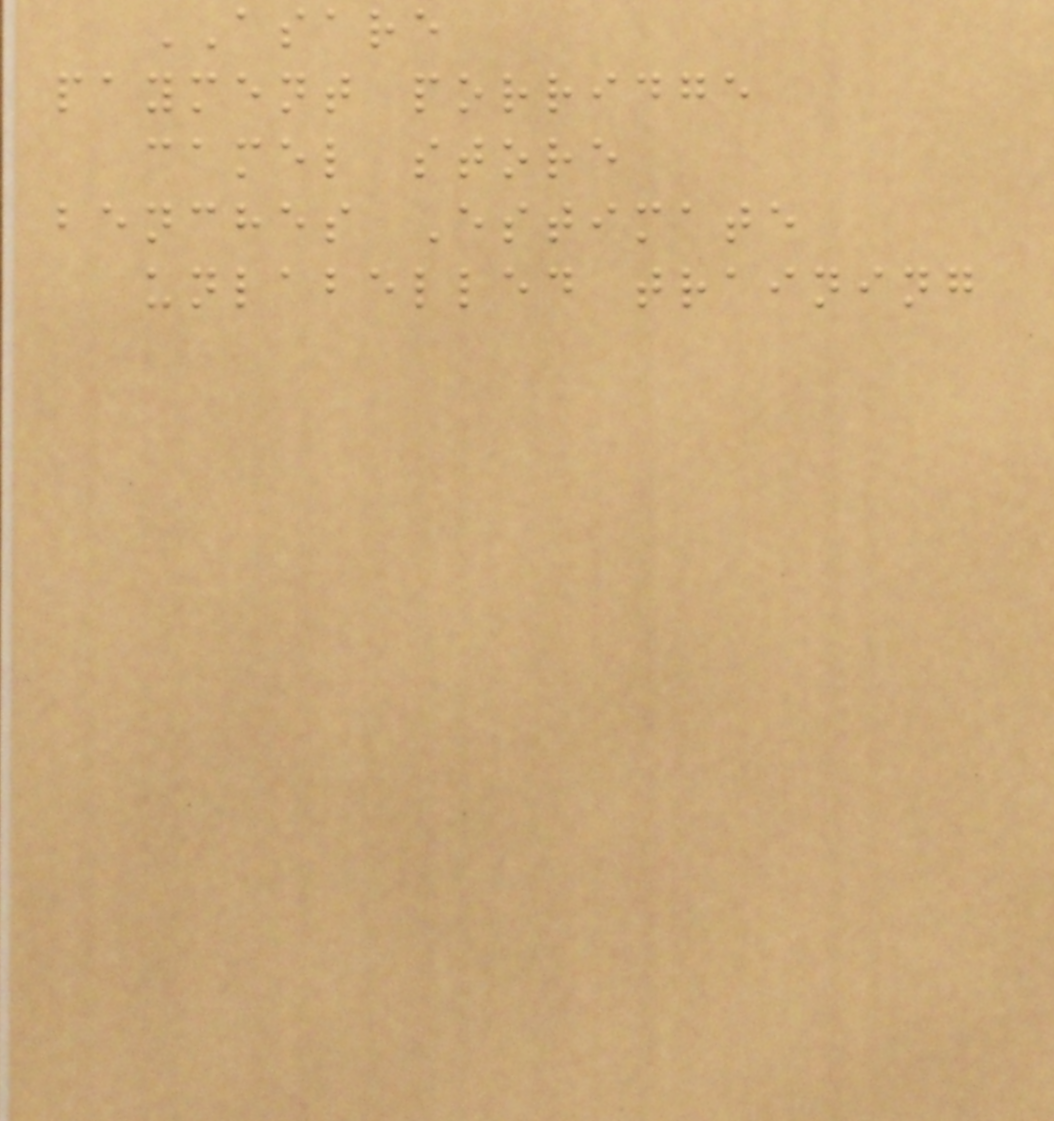ASARE
payment porridge
camel store
benches Estimate
unlabelled training
